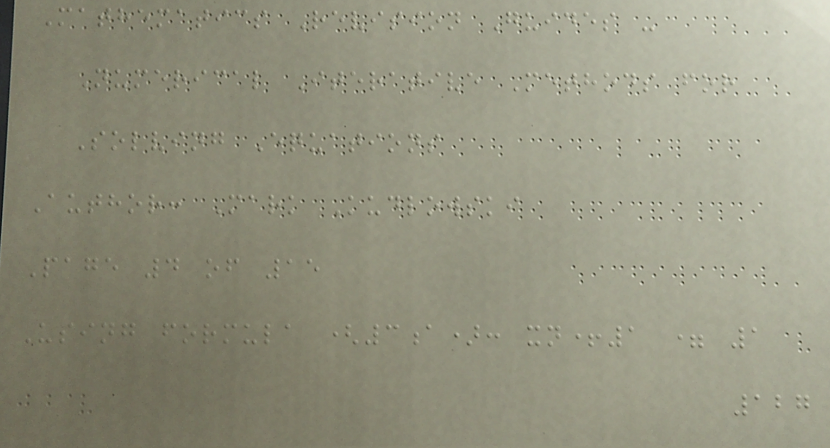Mathematics Revision Guides -
Numerical Iterative Methods for
Solving Equations
Author: Mark Kudlowski
Page 4 of 15
Using formula (3a): xn+1 = 1
127
